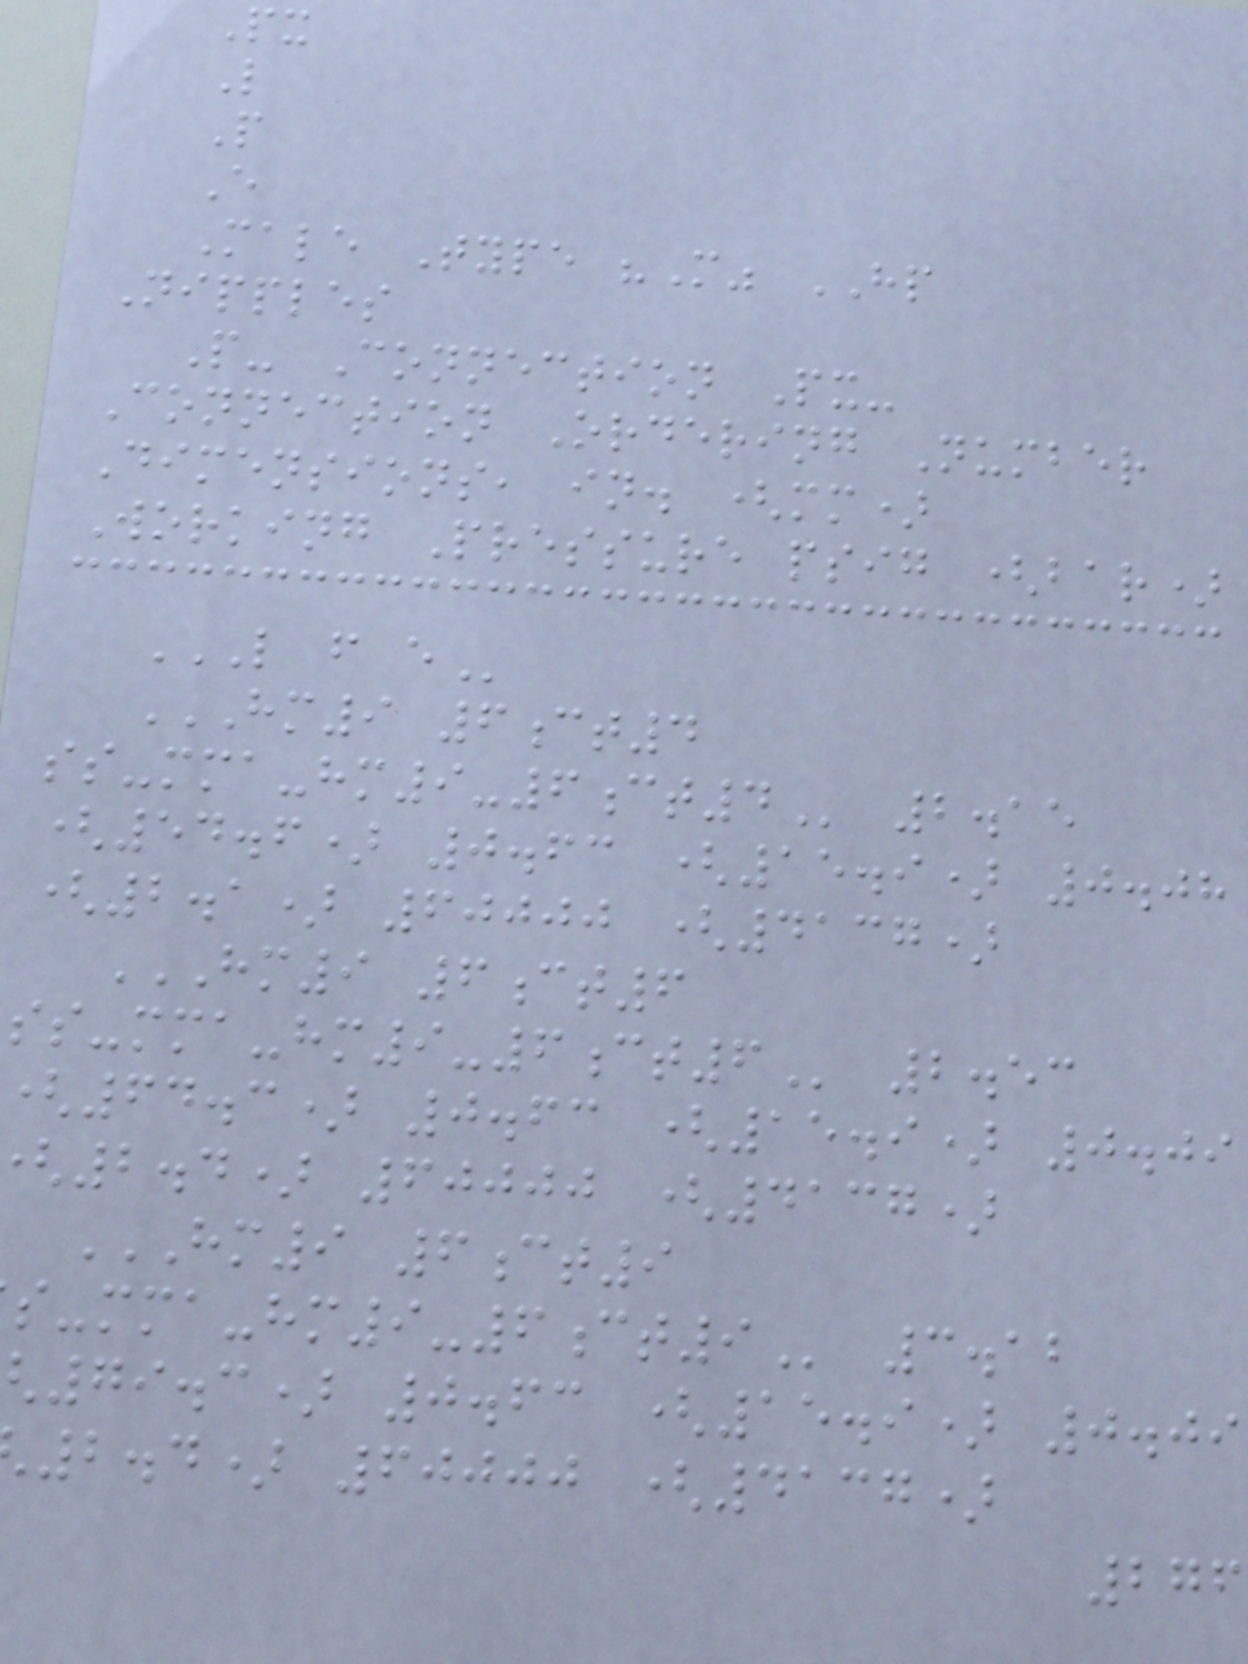Px
L
P
E
Male Type "M" HP
Nipples
P- Connection Px-
Connection Ordering Number
Dimensions, in. (mm)
Working Pressure psig (bar)
L F E
HM9 6CT4
(54.6) 0.63 (15.9) 0.08
(2.1) 60000 (4137)
HM9 6CT6
64.3) 0.63 (15.9) 0.09
2.4) 60000 (4137)
HM9 6CT9
79.3) 0.63 (15.9) 0.09
2.4) 60000 (4137)
276
